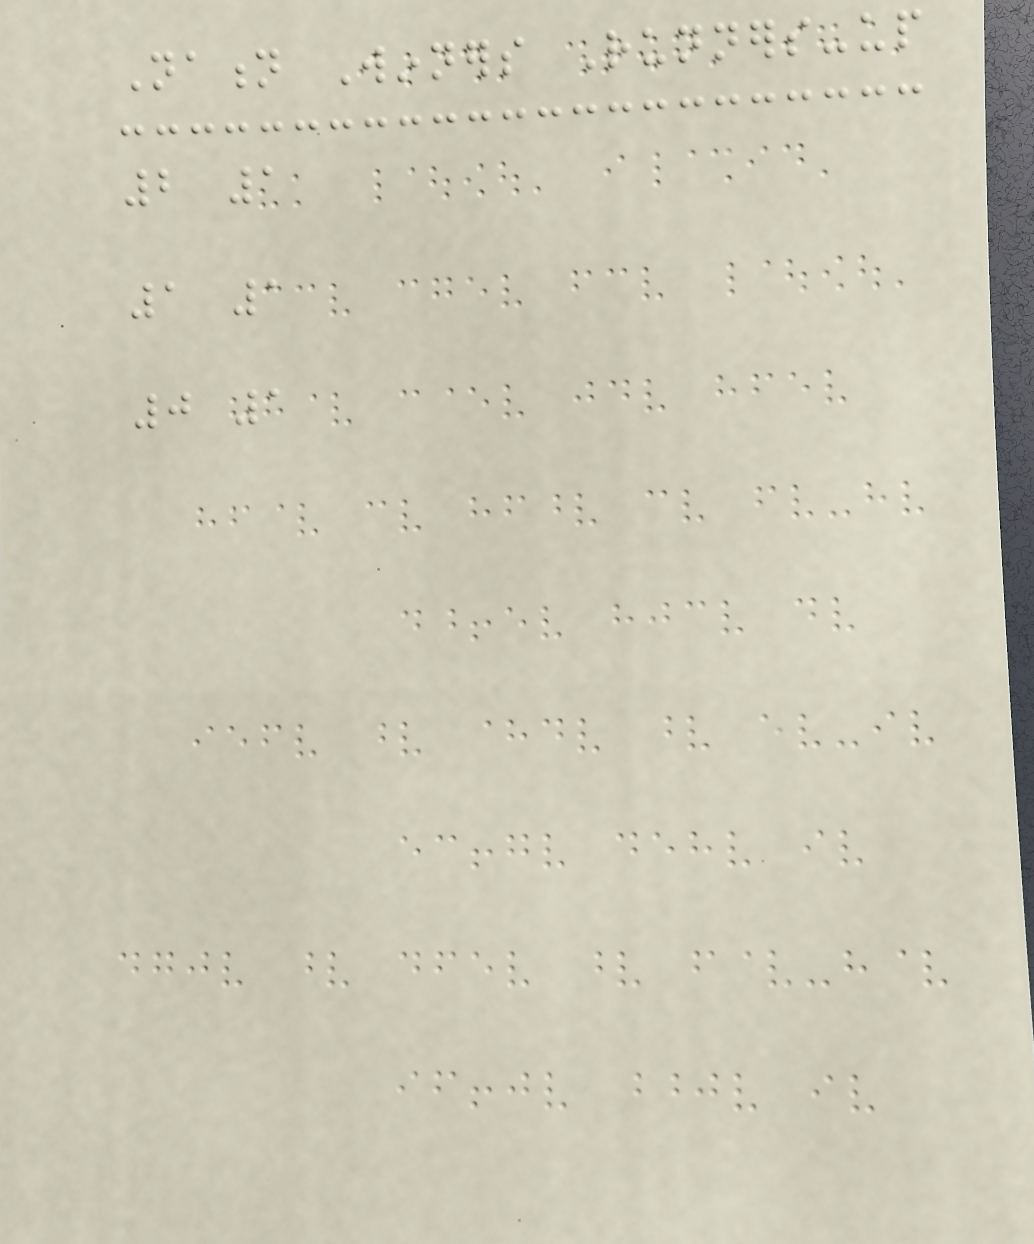Nation Winners Runners-up
2 1
1 1
0 1
